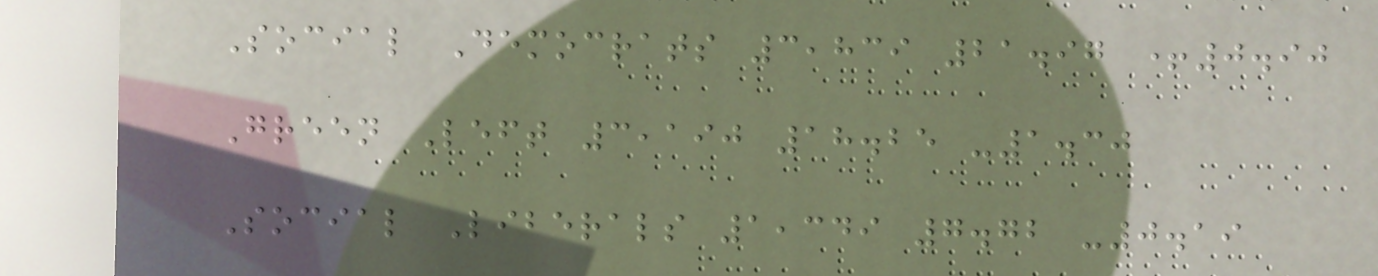Social Democrats 3,839 21.97 +0.90
Green Left 3,190 18.25 -1.30
Social Liberals 1,349 7.72 -0.19
